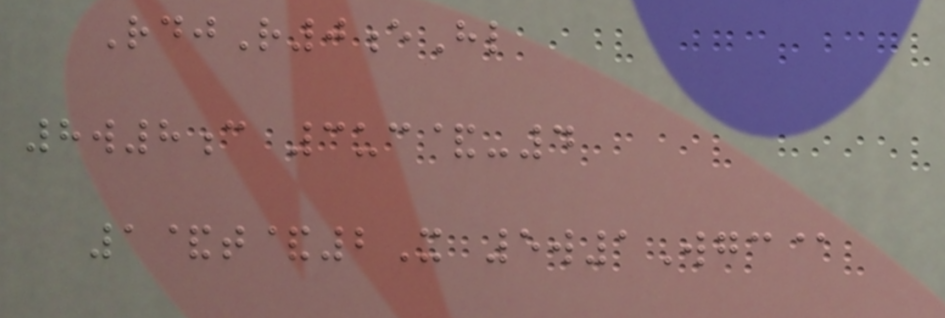RdjR0eHl
8w8c 3uc&-4
1&t&2X 5w1Wgc@
